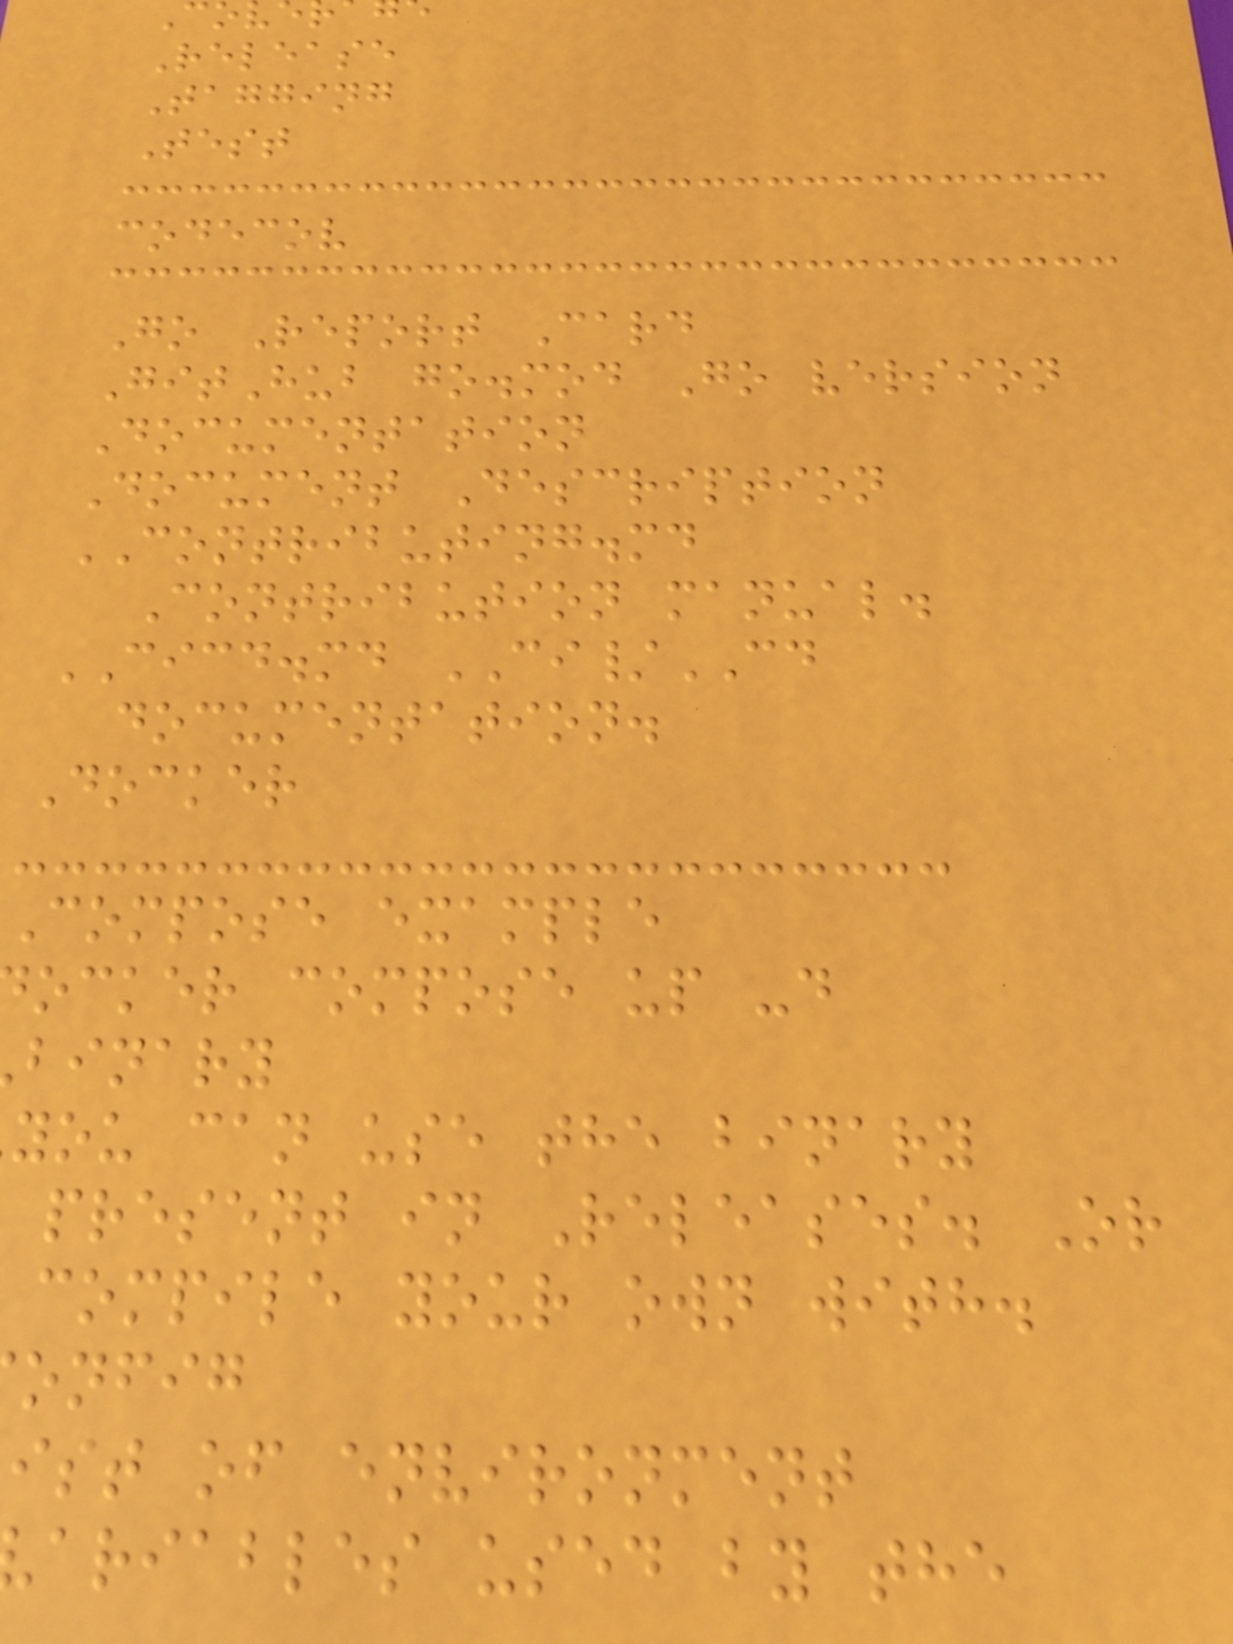Release
Tagging
Test
codecov
Go Report Card
GitHub go.mod Go version
Documentation
Document Description
CONTRIBUTING.md
Contribution manual.
CICD.md CI/CD
documentation.
Docker
Compose example
ocker compose up -d
binary
you can use the binary
present in Releases. Or
compile your own with.
onfig
ist of environment
ariables used by the
